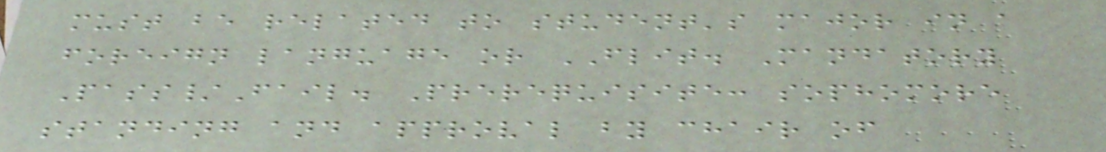must be related to student's major in a
foreign language or FLIT. Mandatory
Pass/Fail. Prerequisite: sophomore
standing and approval by chair of
